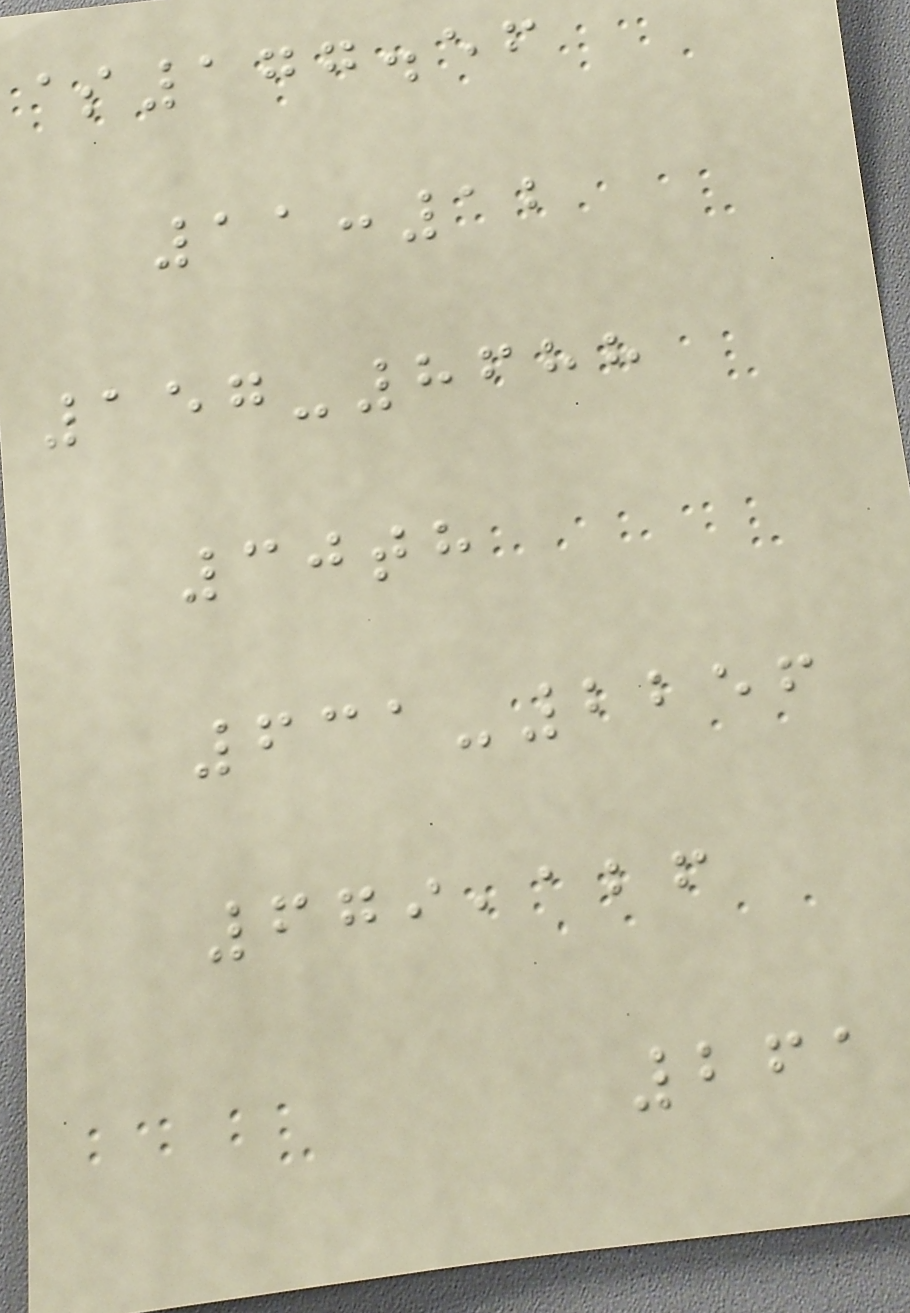$177.56
11:12
157-8688
30th
631-2256
679,126
261
